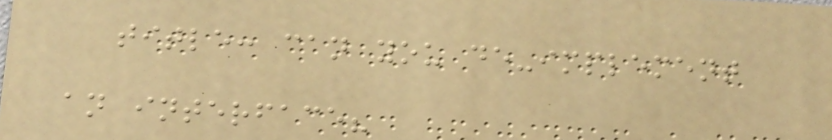title: can you de-implement
an interface?
